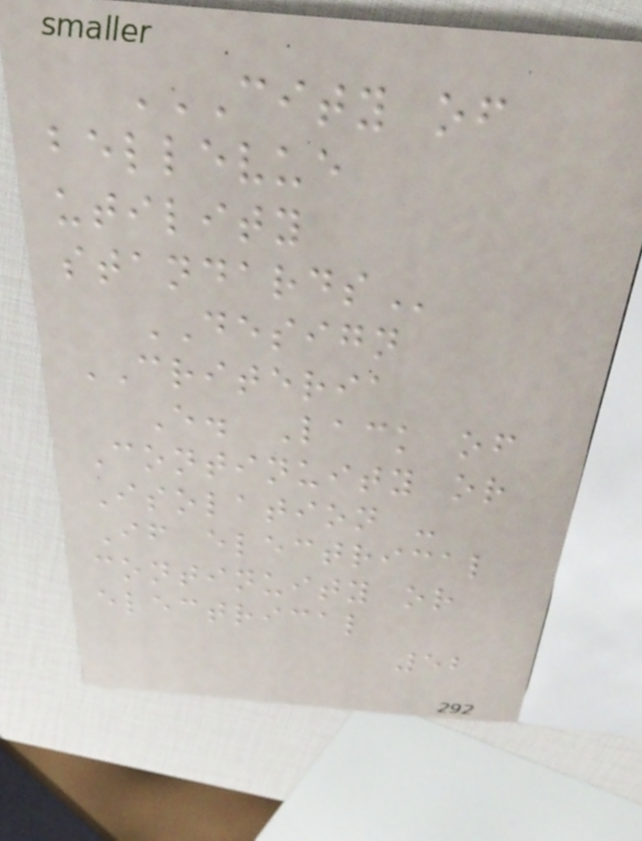CITY OF
BELLEVUE
UTILITY
STANDARDS
DESIGN
CRITERIA
E. Lack of
Continuity or
Isolation -
If electrical
continuity or
electrical
52
